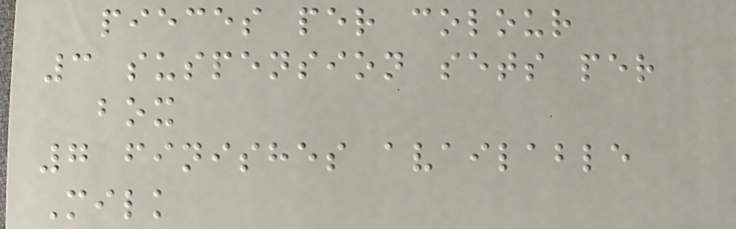pieces per colour
3 suspension sets per
box
7 finishes available
Milk
